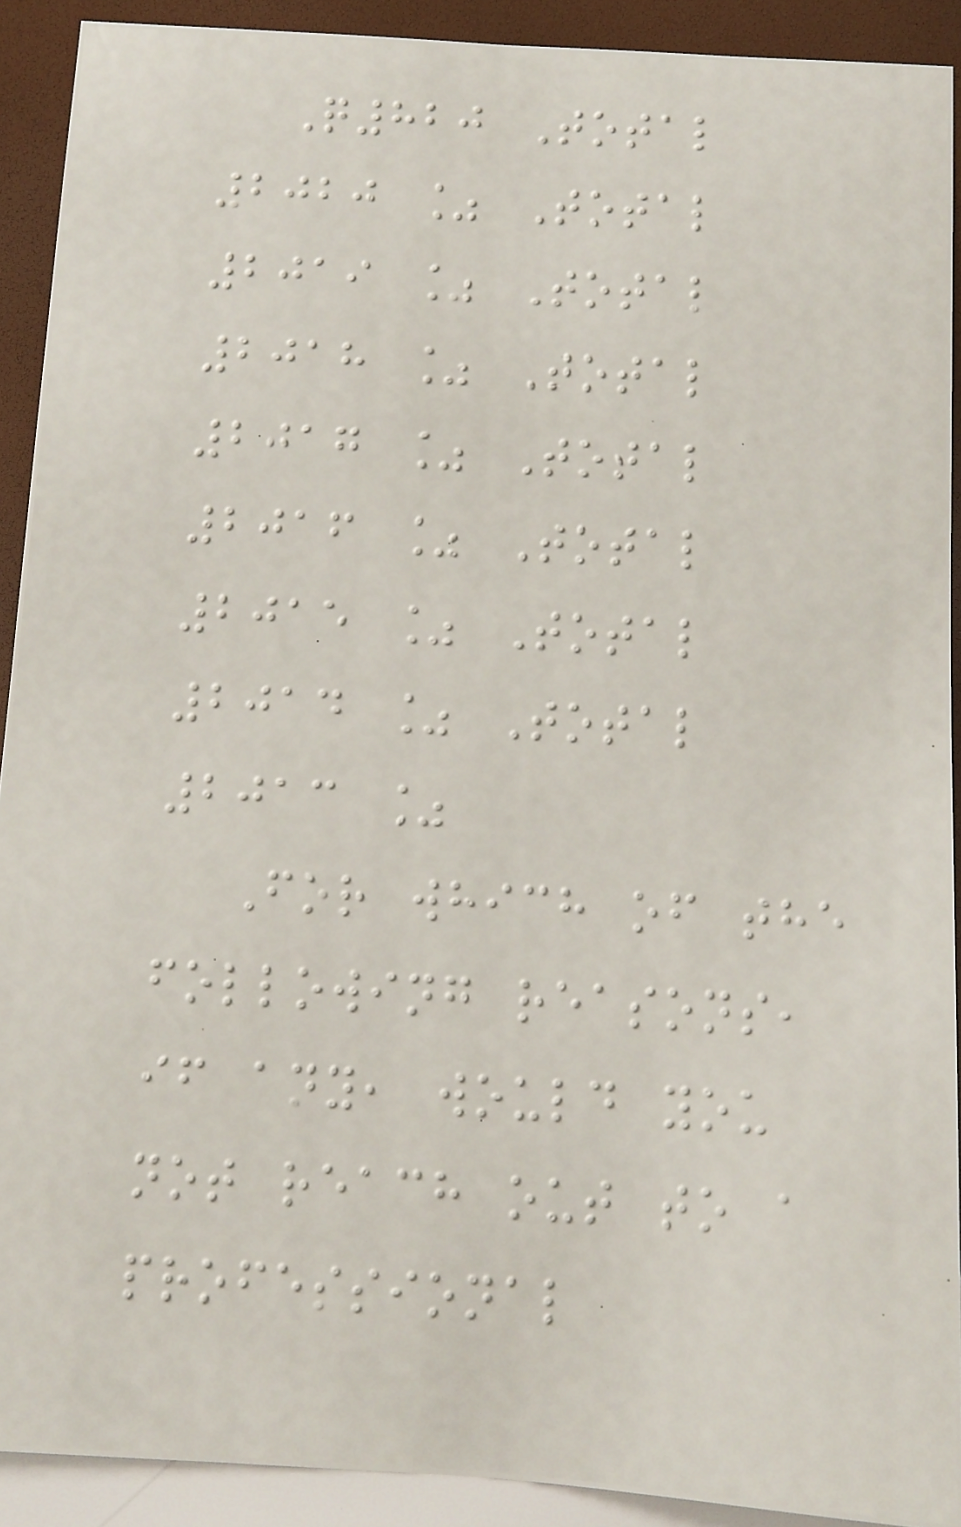Q820 Total
2020 % Total
2019 % Total
2018 % Total
2017 % Total
2016 % Total
2015 % Total
2014 % Total
2013 %
For which of the
following reasons,
if any, would you
not reach out to a
professional
